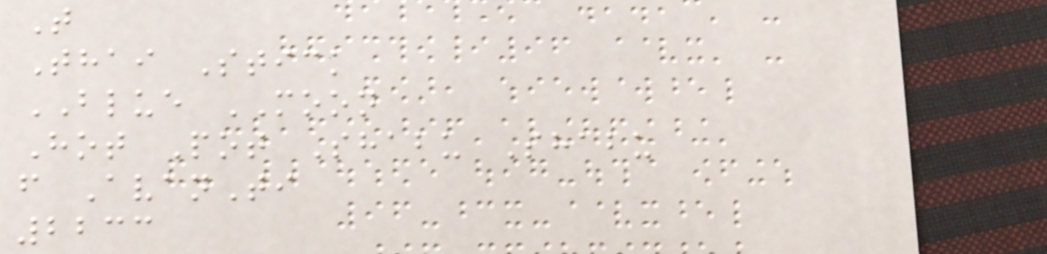T
Thai Stick
BLUE MOON
Hot Pot Shabu Shabu
f AvanTi
2233
